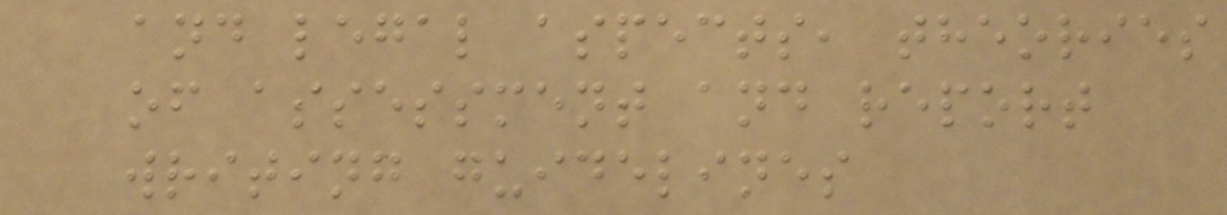and legal aspects, theories
of assessment and report
writing guidelines
